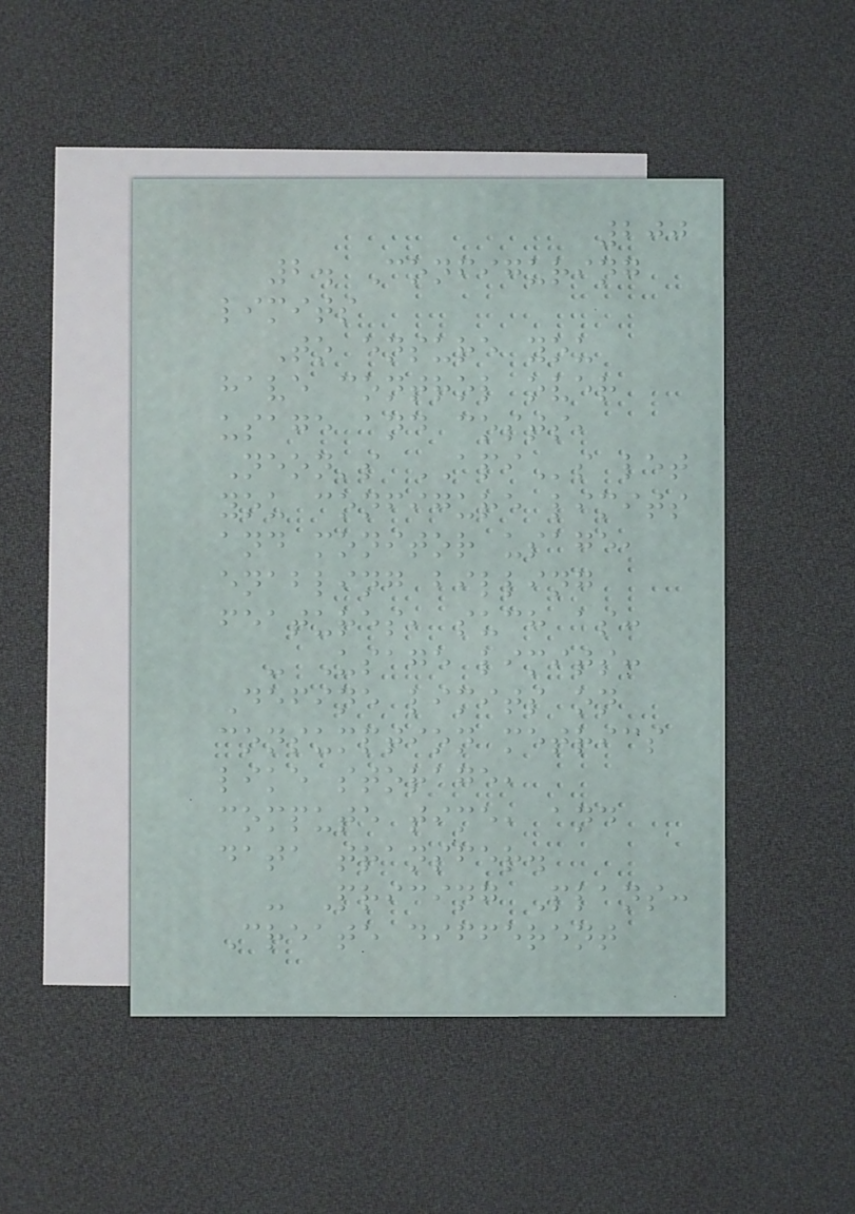200
2. Configuring
limits
To ensure you
have control over
usage and costs,
Neon's APIs let
you configure limits
and monitor usage,
enabling billing
features, such as:
- Usage limits:
Define limits on
consumption metrics
like storage,
compute time, and
data transfer.
- Pricing Plans:
Create different
